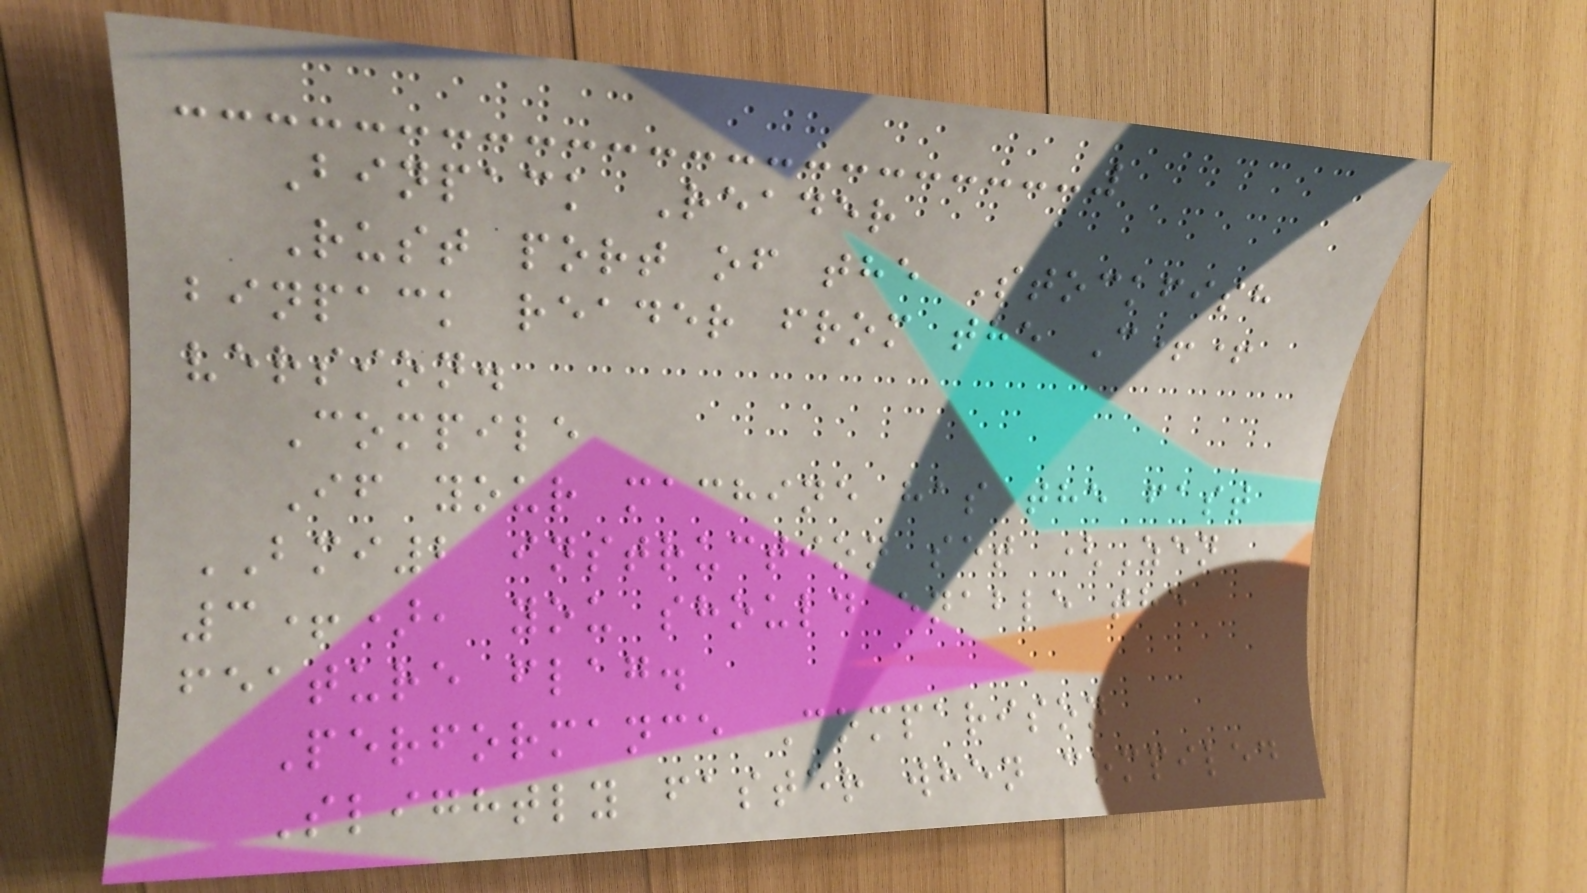Binpack Reader
Rust port of the Stockfish
binpack reader from the C++
version.
Compile
If your machine has the fast
BMI2 instruction set (Zen
3+), you should enable the
feature flag.
Performance Comparison
Slightly faster when compiled
